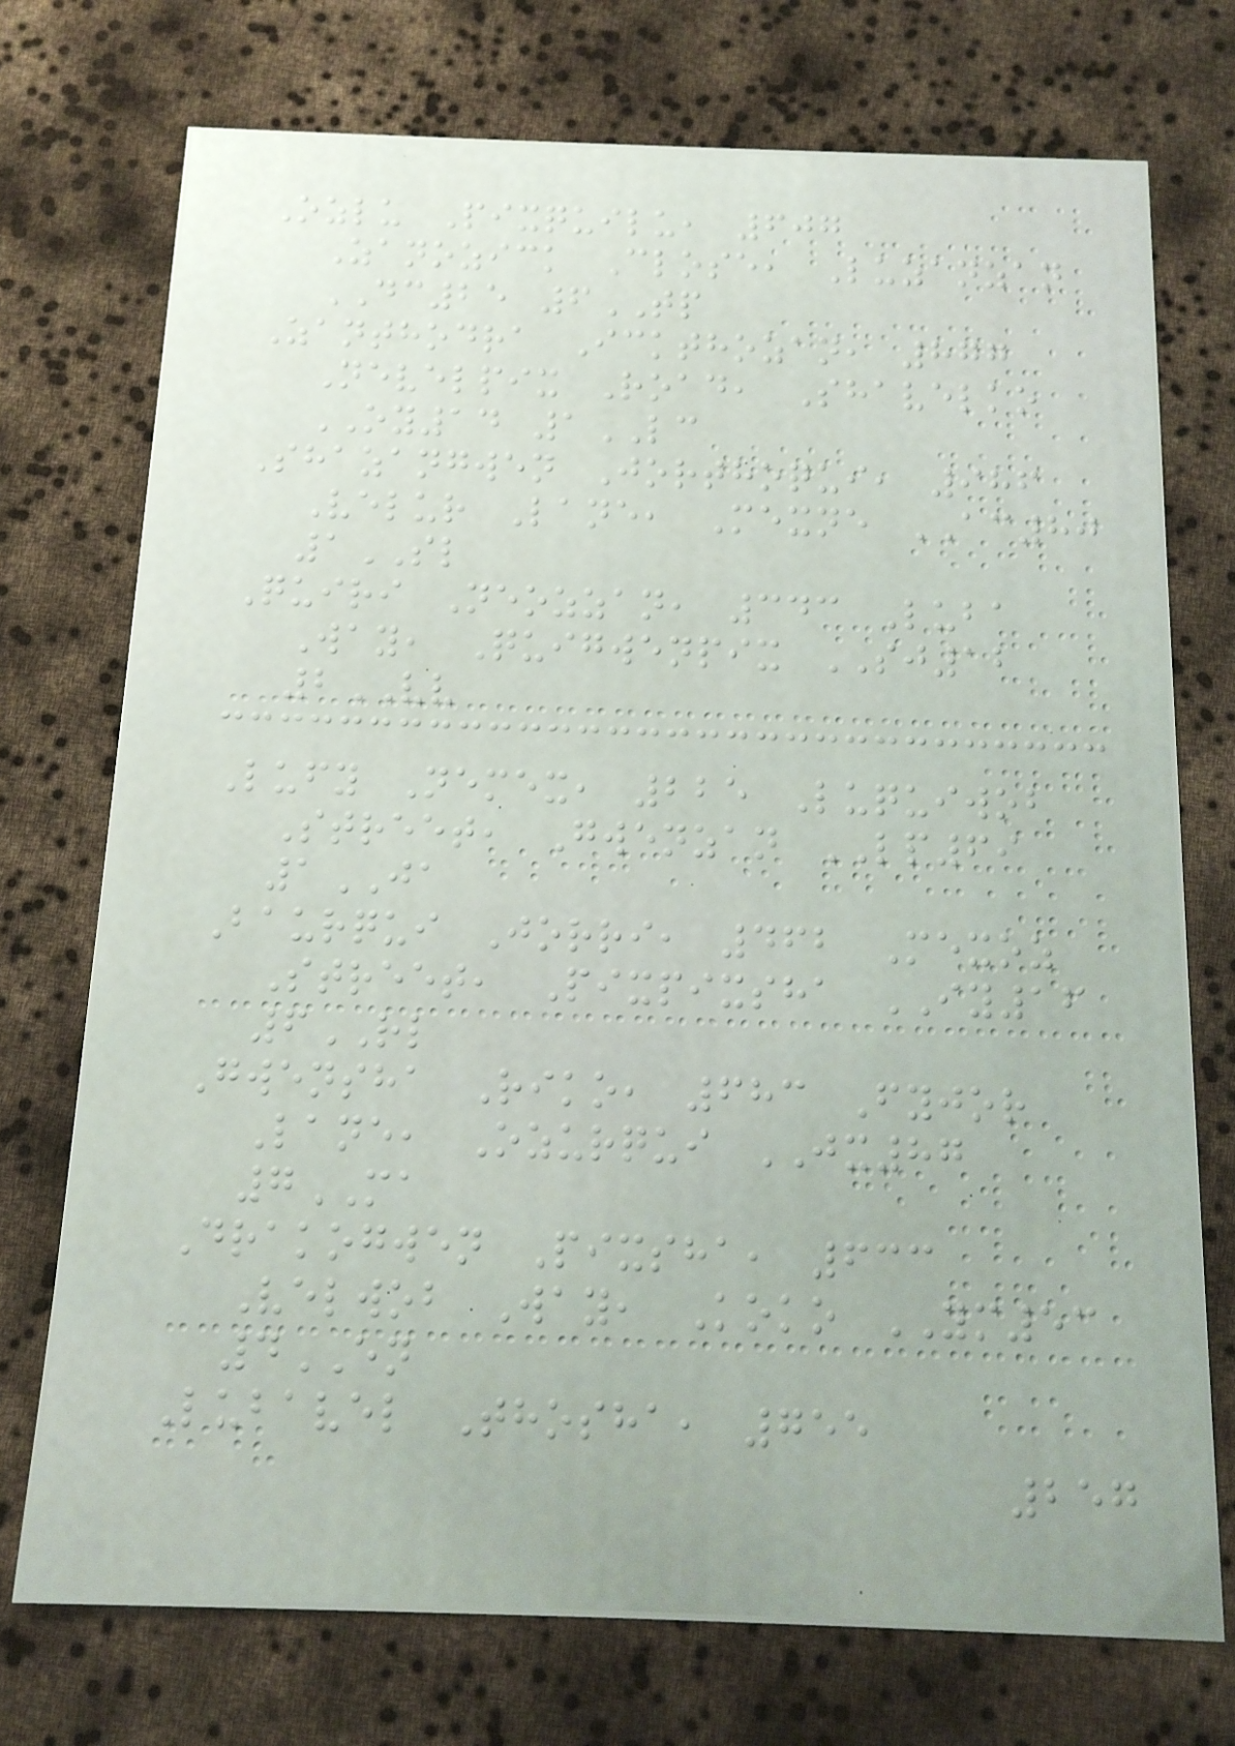Ozlu Pixquilu, 607
Zanozick Close, Luzanzan
DC25 6TP
Zanthodra Ickthozan, 877
Nevelpix Road, Shavelko
OY14 1LC
Shazangwen Jorthoqui, 986
Velur Lane, Mexne AC80
1SL
Quiri Neozzan, 343 Luba
Way, Quigwenpix SJ12
2VV
Lufy Nemex, 225 Luquiwob
Street, Gwenzan LP69
1JA
Baurqui Jorri, 462 Mexoz
Street, Pixpixsha IY16
6RL
Gwensha Riko, 683 Fyjor
Lane, Ozurqui JX87
7MA
Drakogwen Pixsha, 633
Velwob Way, Koko YM53
4EN
Lubavel Thosha, 755
257
